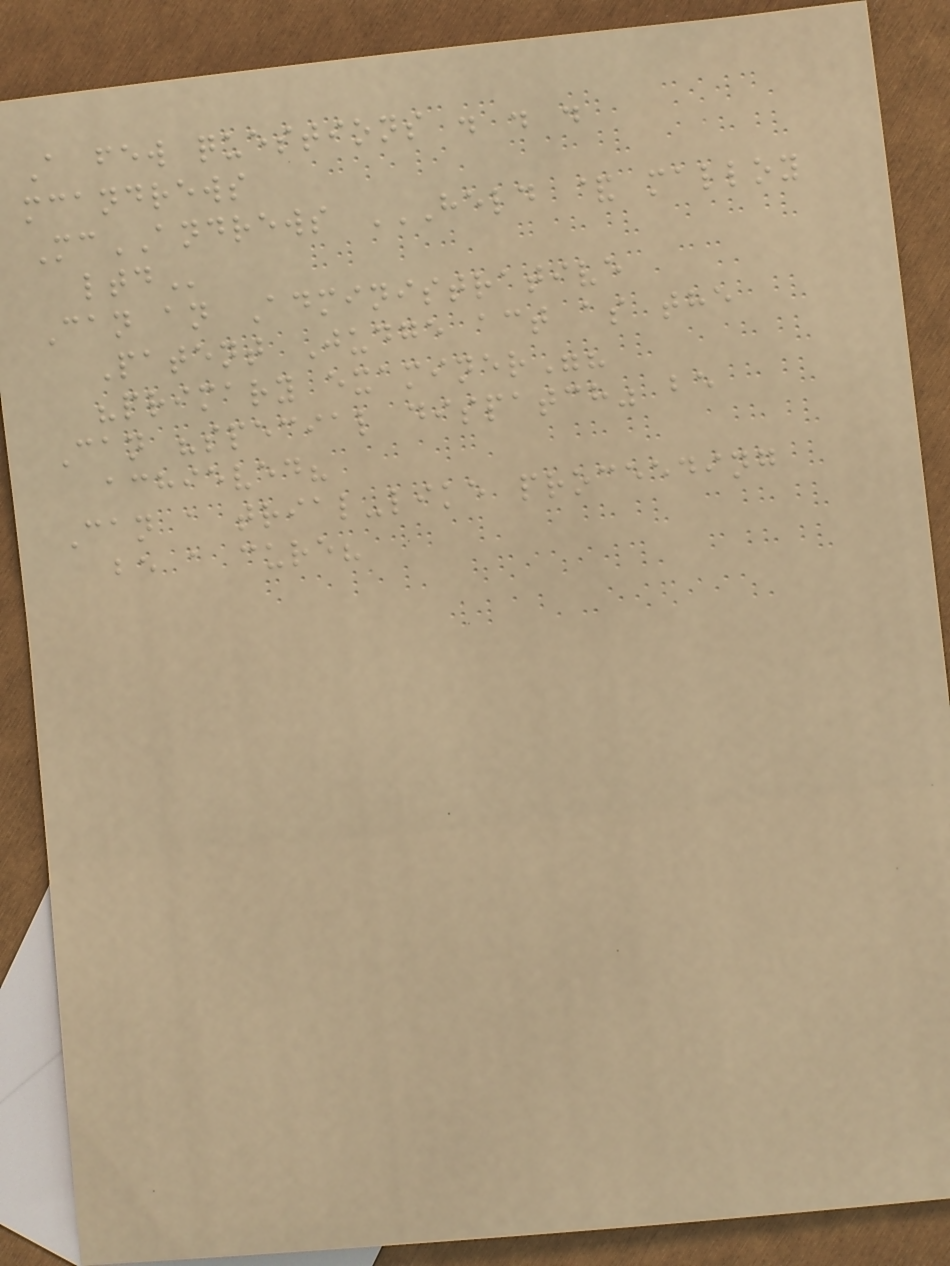A few questions . . .
mcandrews
McANDREWS HELD & MALLOY
LTD
Can an Administrative
Patent Judge act as the
"primary examiner"?
Can "special dispatch" be
achieved?
Can a trial-like proceeding
be a cure?
